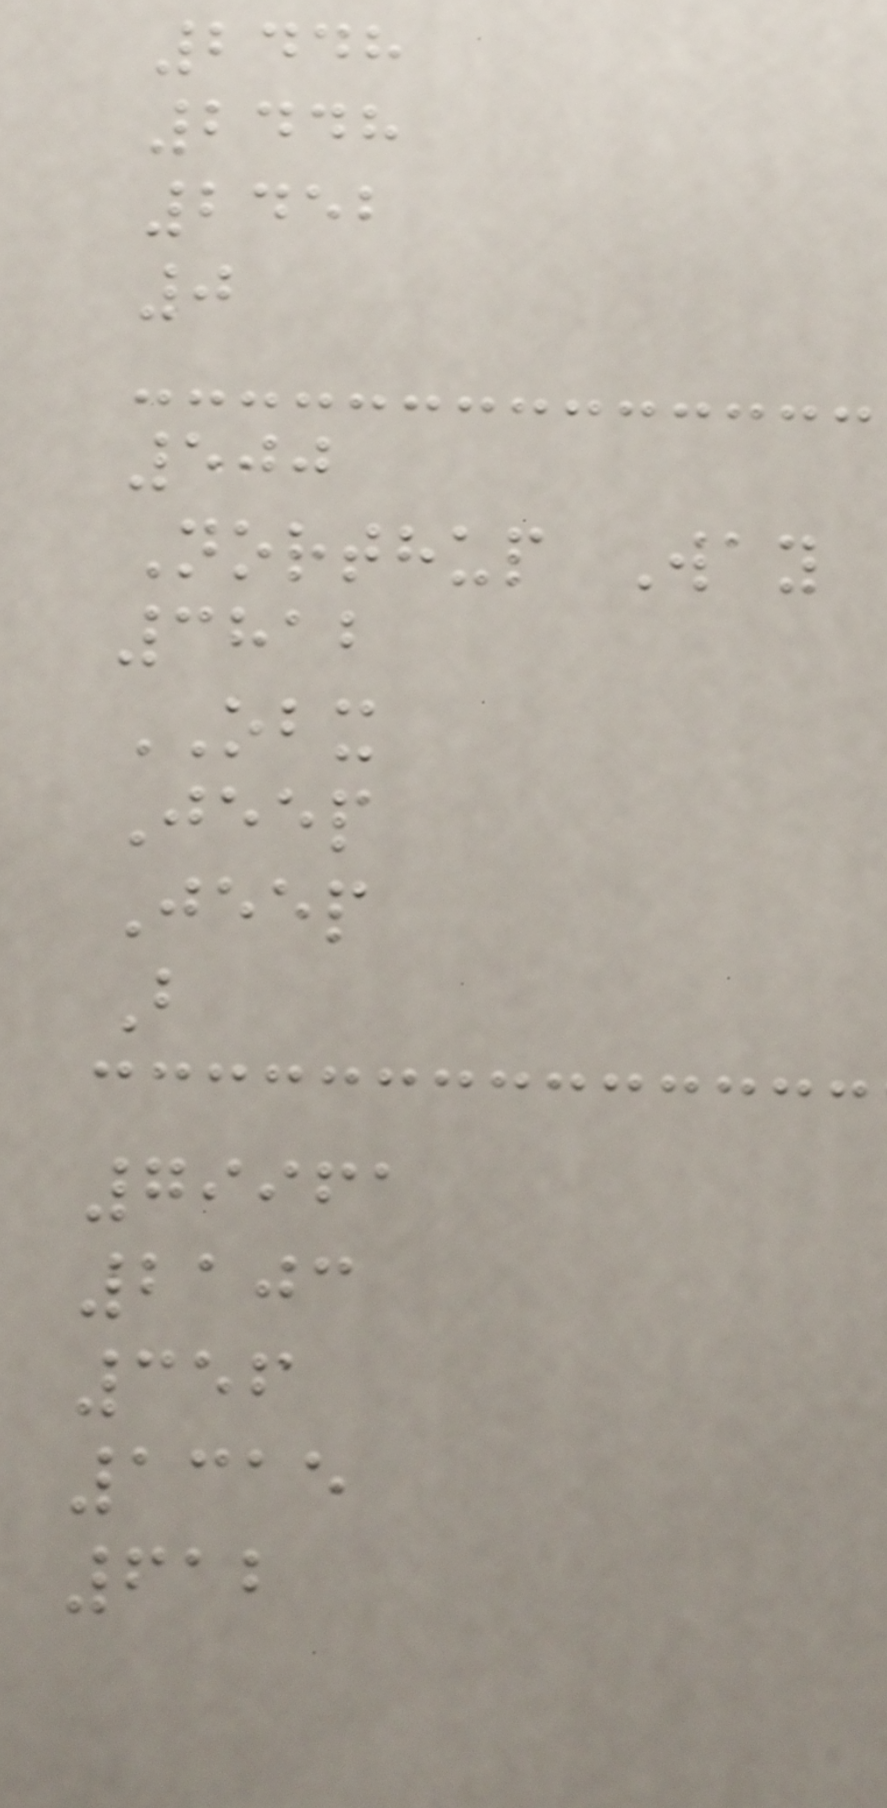2448
2448
2452
0
500
Northup Way
3812
OBX
Jeep
Jeep
B
79961
2103
356
1315
612
